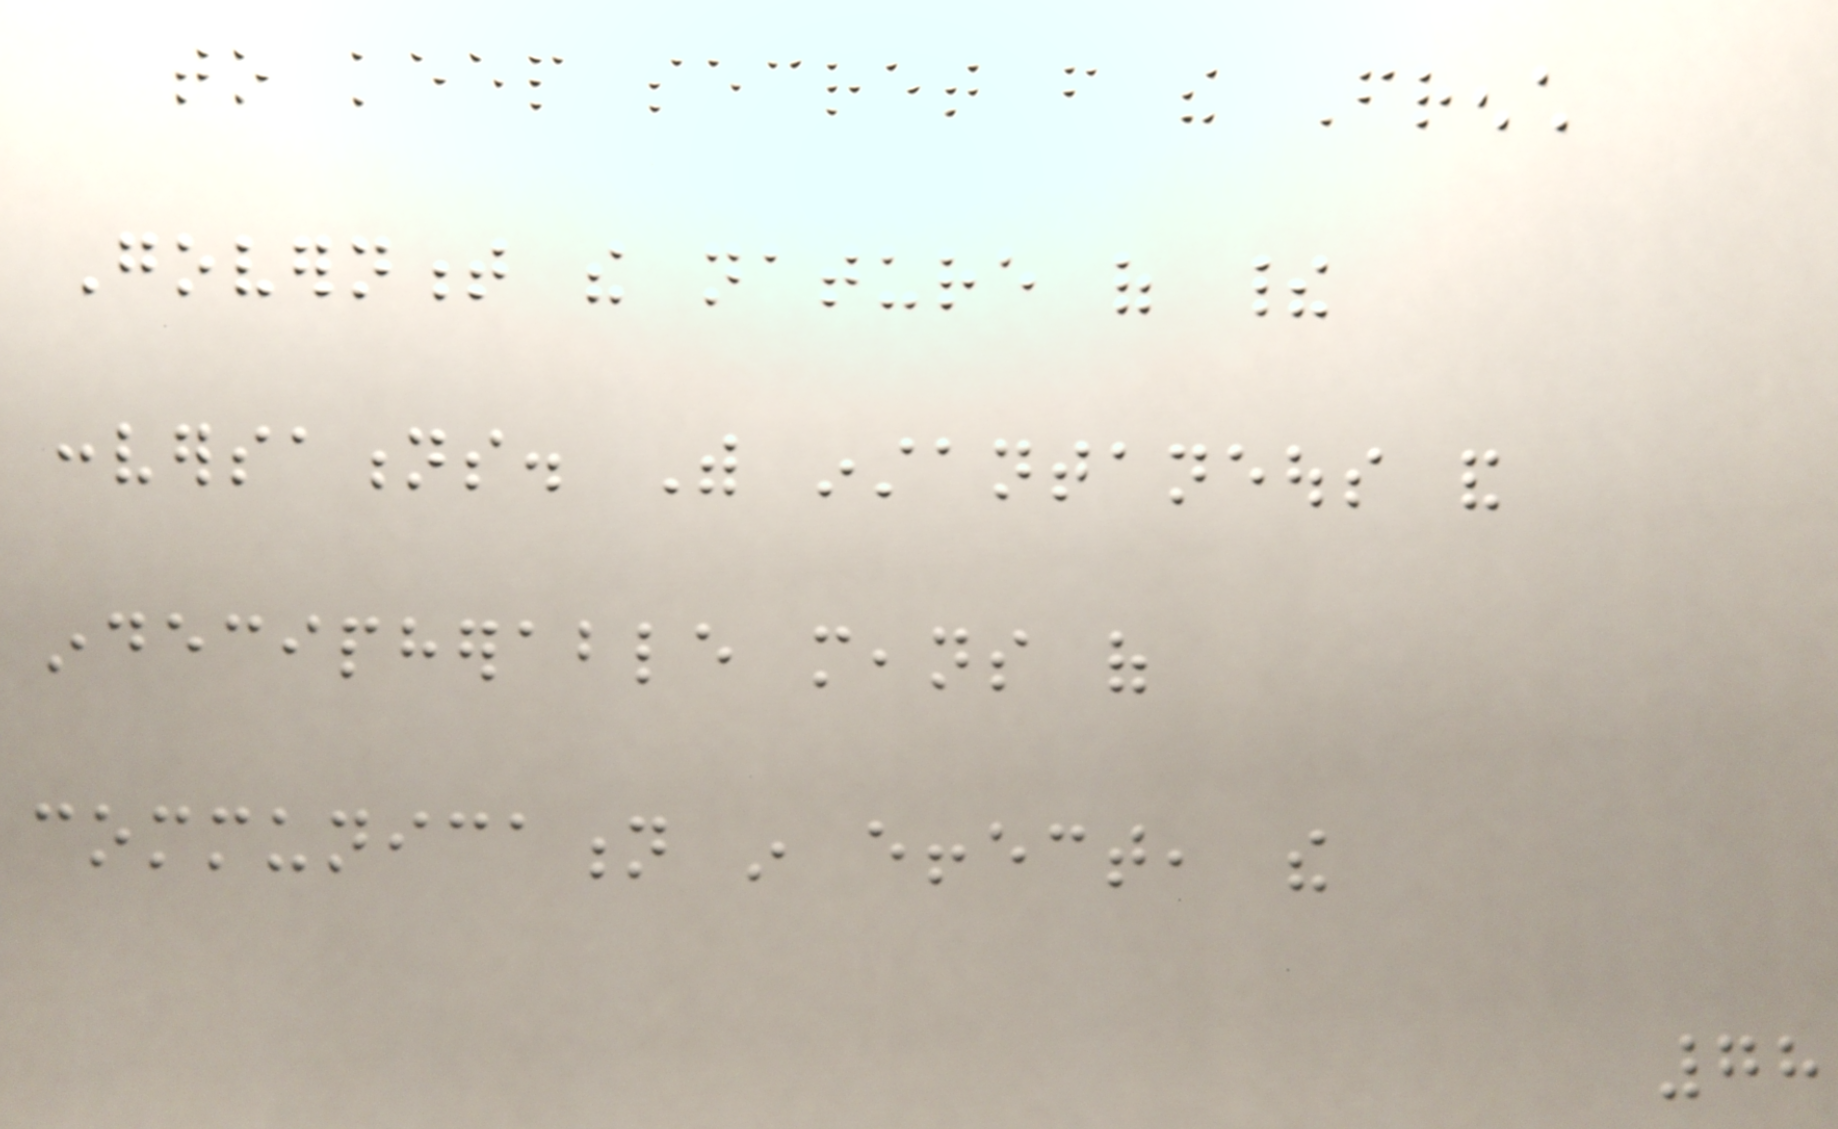to keep secret from the French
Government the nature of their
conversations. With instantaneous and
indecipherable means of
communication in effect, the
78
